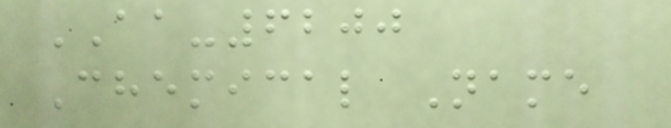AA-6200
Chemical Name
